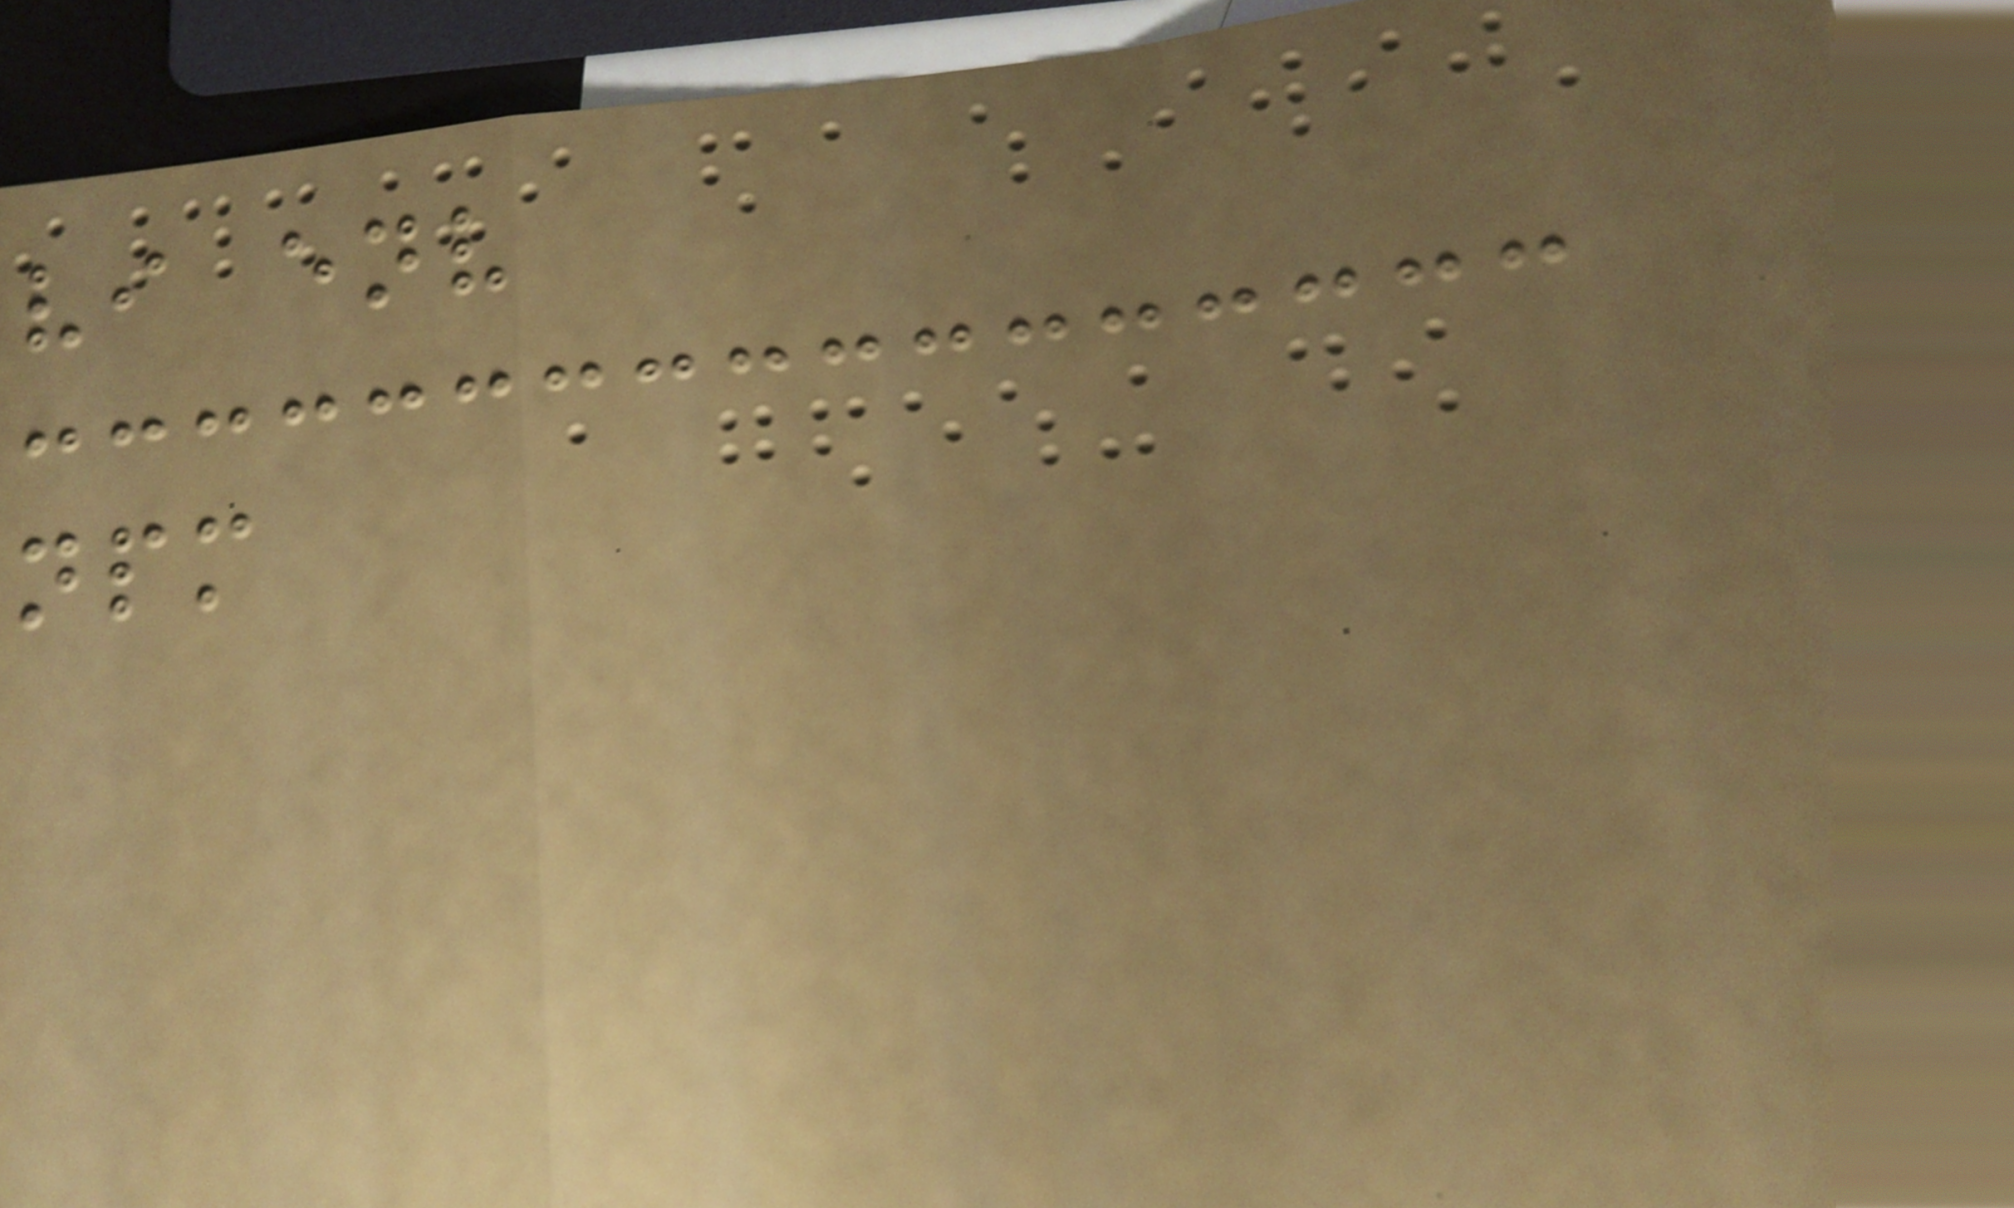vi env
npm
